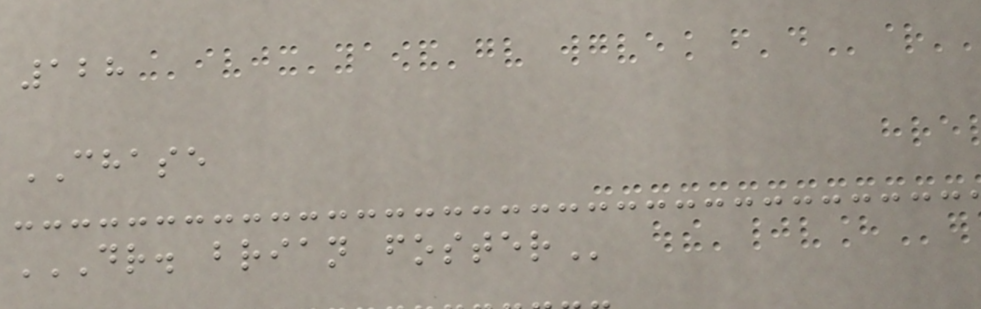128
CHASE
DR. BRIAN FOSTER
